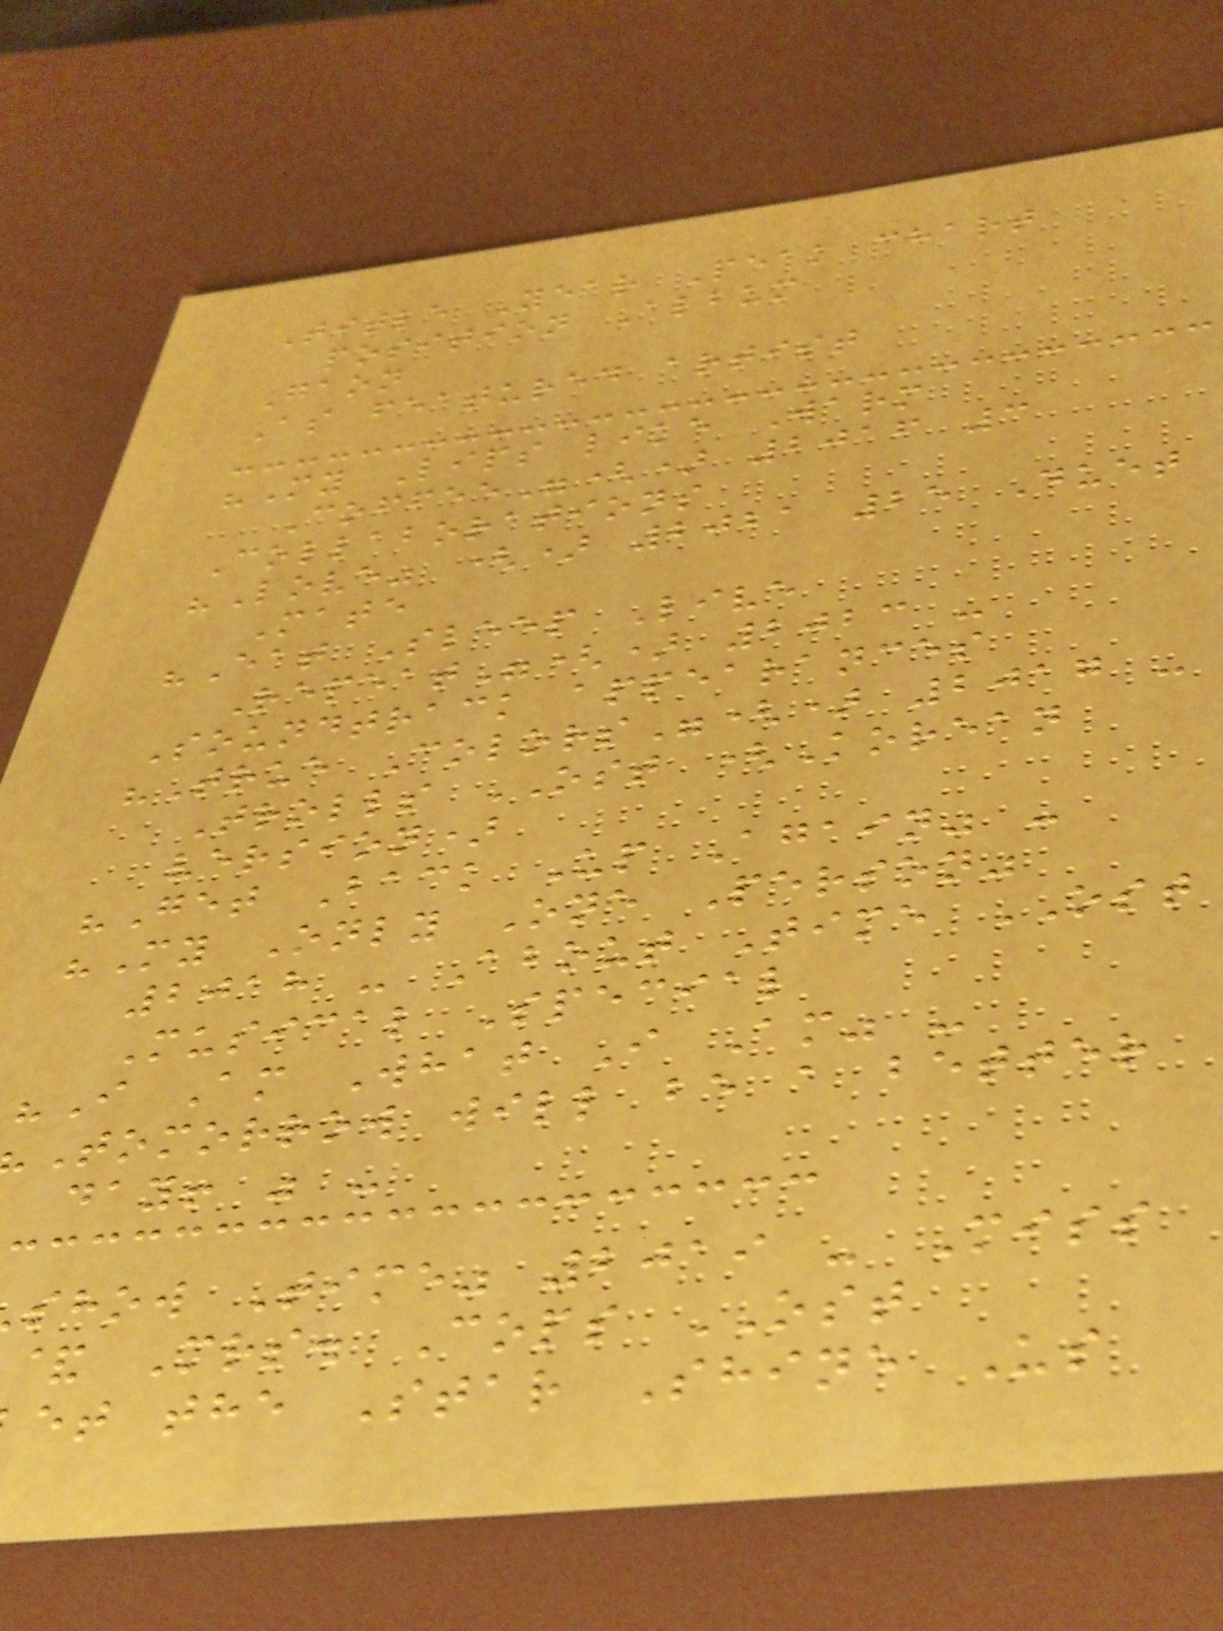Title Year Peak chart
position Album
Gaon
As featured artist
"My Lips like Warm
Coffee"() 2016 3
Collaborations
"Love" () 2021 25 Duet
Mate
"Eat Sleep Live
Repeat"() 2023 -
Soundtrack appearances
"True Colors"() 2017 -
Trolls OST (Korean
version)
"Get Back Up Again" -
"My Only One Person"
2018 - About Time OST
Musical Special
"I Am What I Am" -
Tomorrow will be a better
day! " -
show Time" 2019 - Miss
& Mrs. Cops OST
et the Star Shine Us
